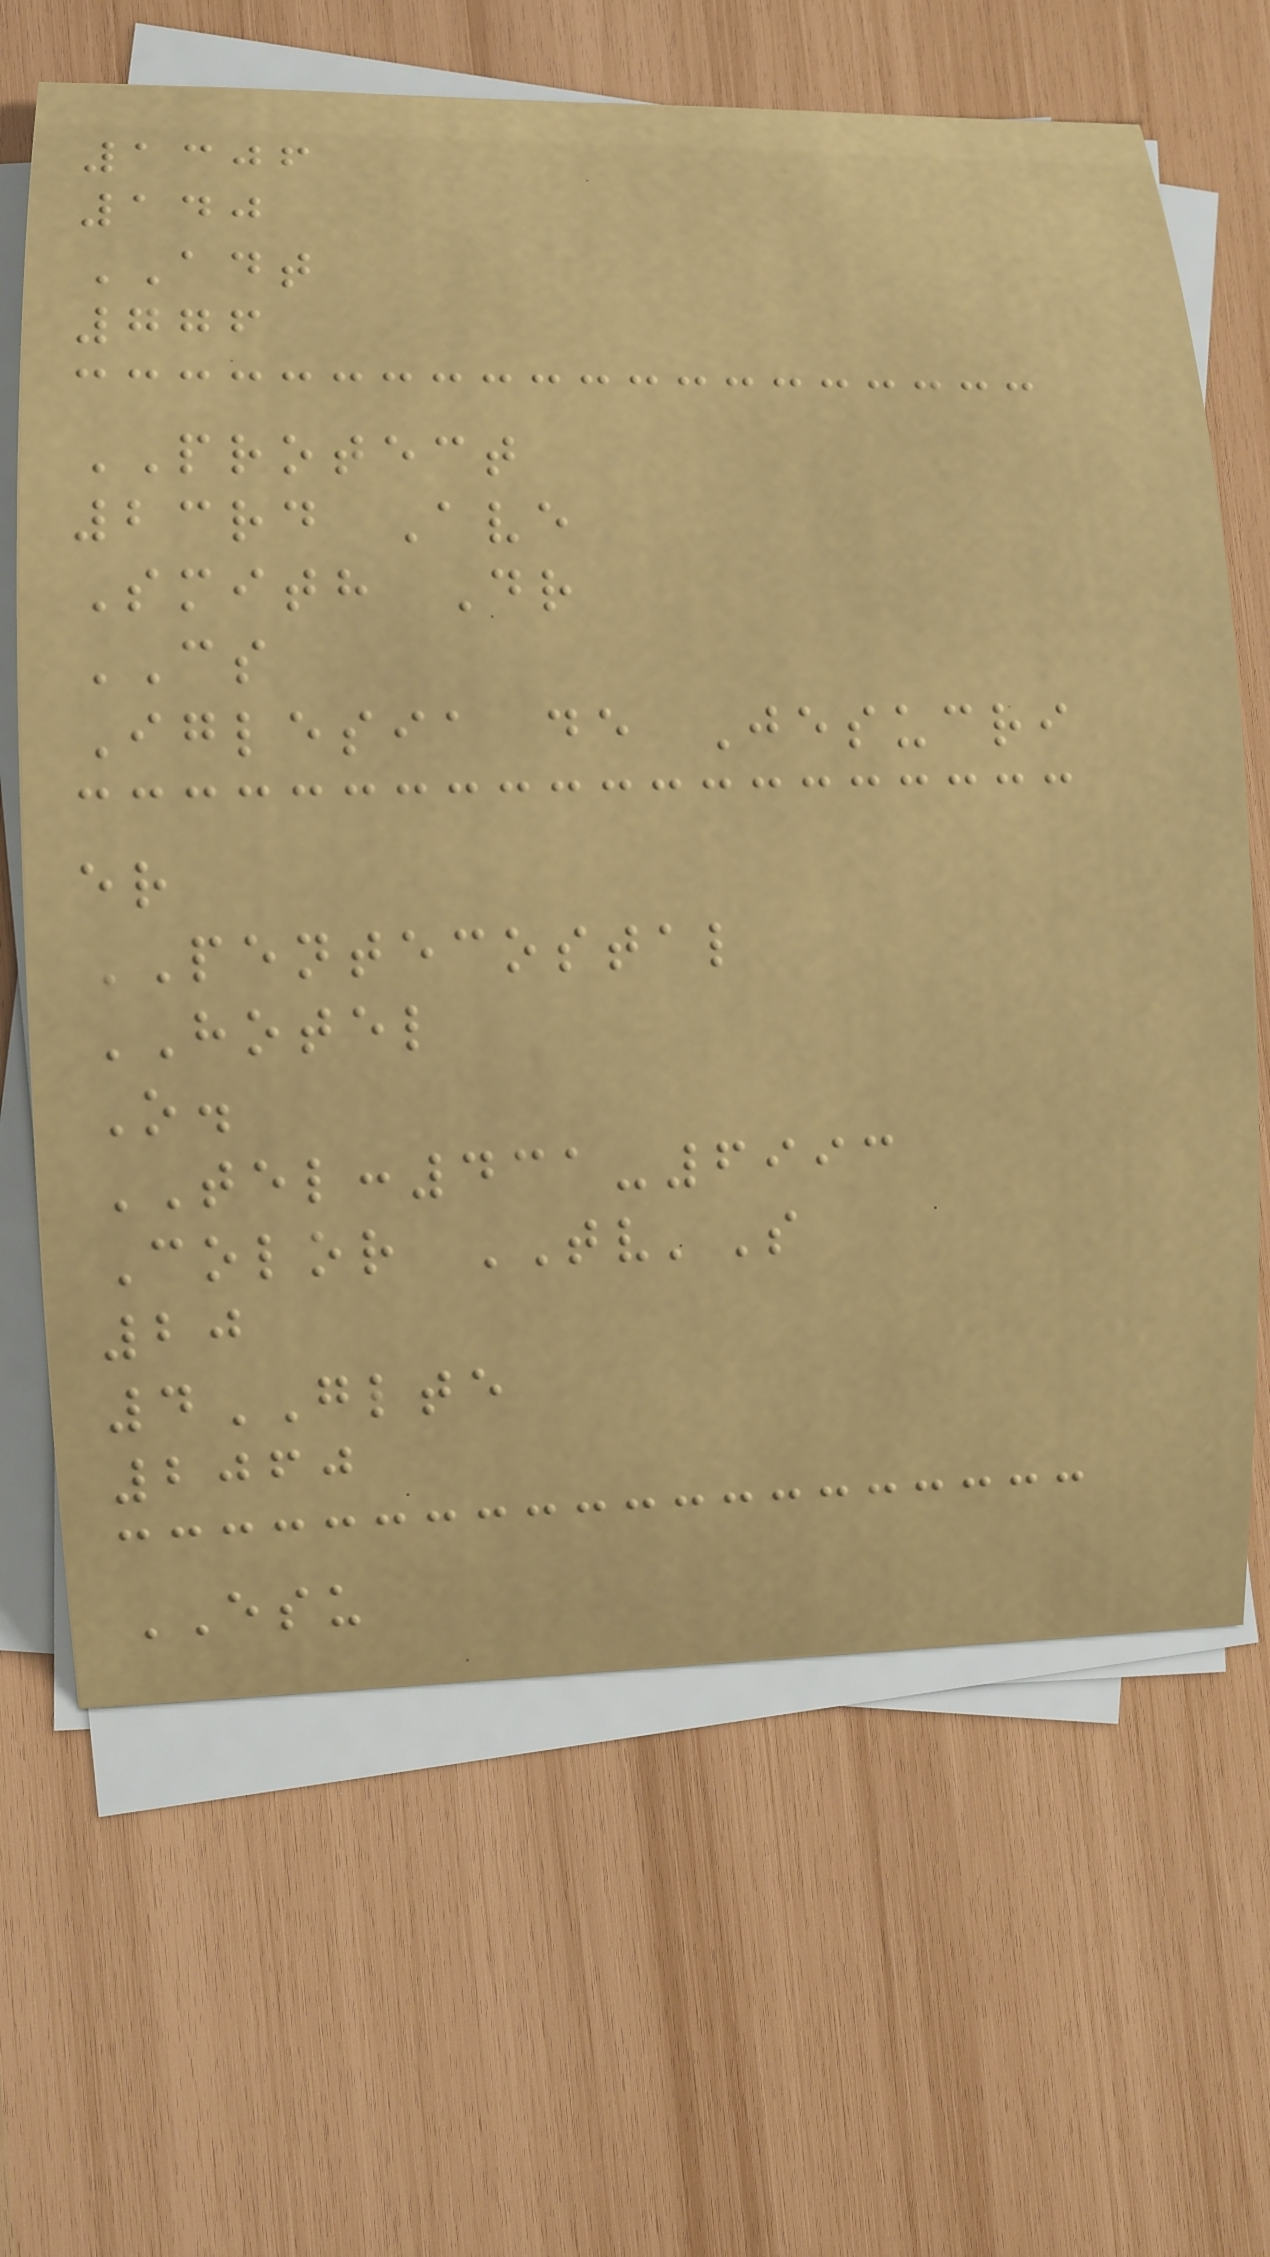1306
140
ADT
776
PROTECT
23rd Ave
Smith Dr
CS
Iglesia de Jesucri
er
PENTECOSTAL
HOTEL
O.
TEL:431-6993
Color TV'S
20
4GLTE
2060
ESU
